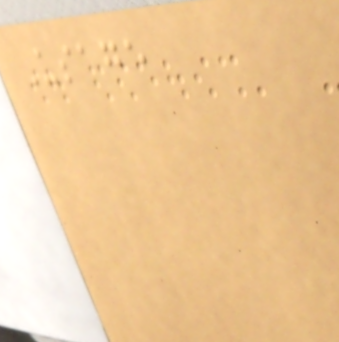Usage
